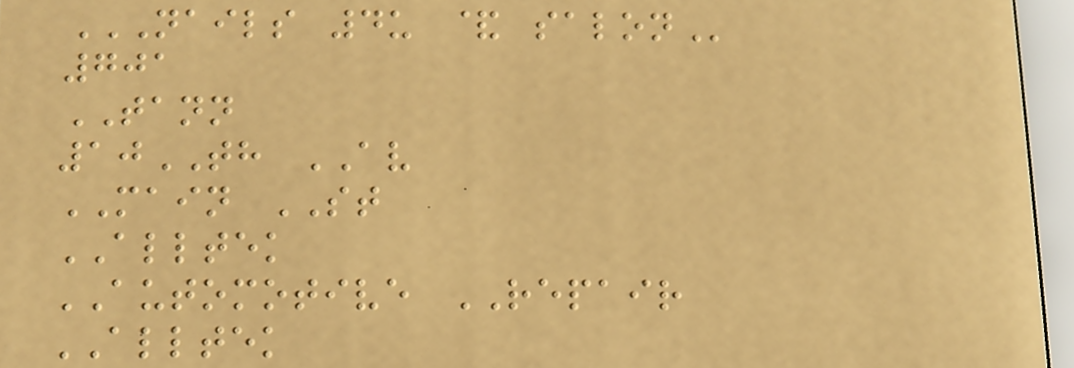NAILS 4U & SALON
701
TANN
10TH AV
MAIN ST
ALLTEK
AUTOMOTIVE REPAIR
ALLTEK
